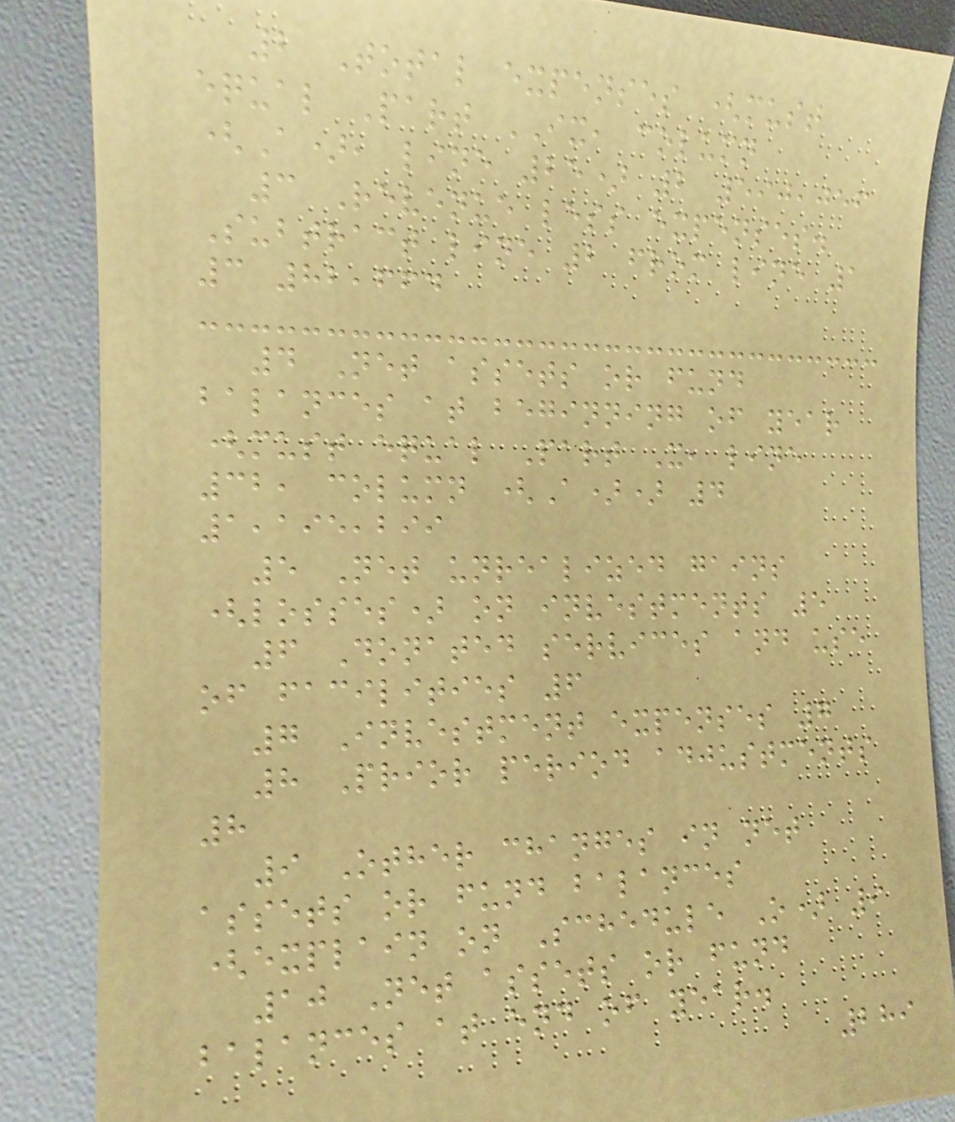2 Total expenses (must
equal Part IX, column
(A), line 25) 2 590,056
3 Revenue less expenses.
Subtract line 2 from line 1
3 82,664
4 Net assets or fund
balances at beginning of year
(must equal Part X, line
32, column (A)) 4
1,195,299
5 Net unrealized gains
(losses) on investments 5
6 Donated services and use
of facilities 6
7 Investment expenses 7
8 Prior period adjustments
8
9 Other changes in net
assets or fund balances
(explain on Schedule O) 9
10 Net assets or fund
balances at end of year.
289
